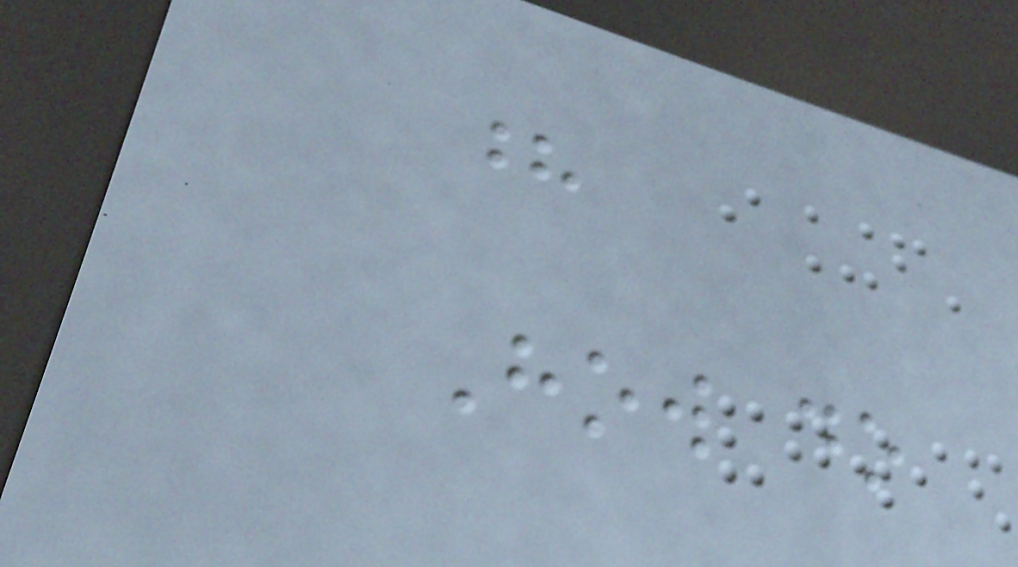?
How do
